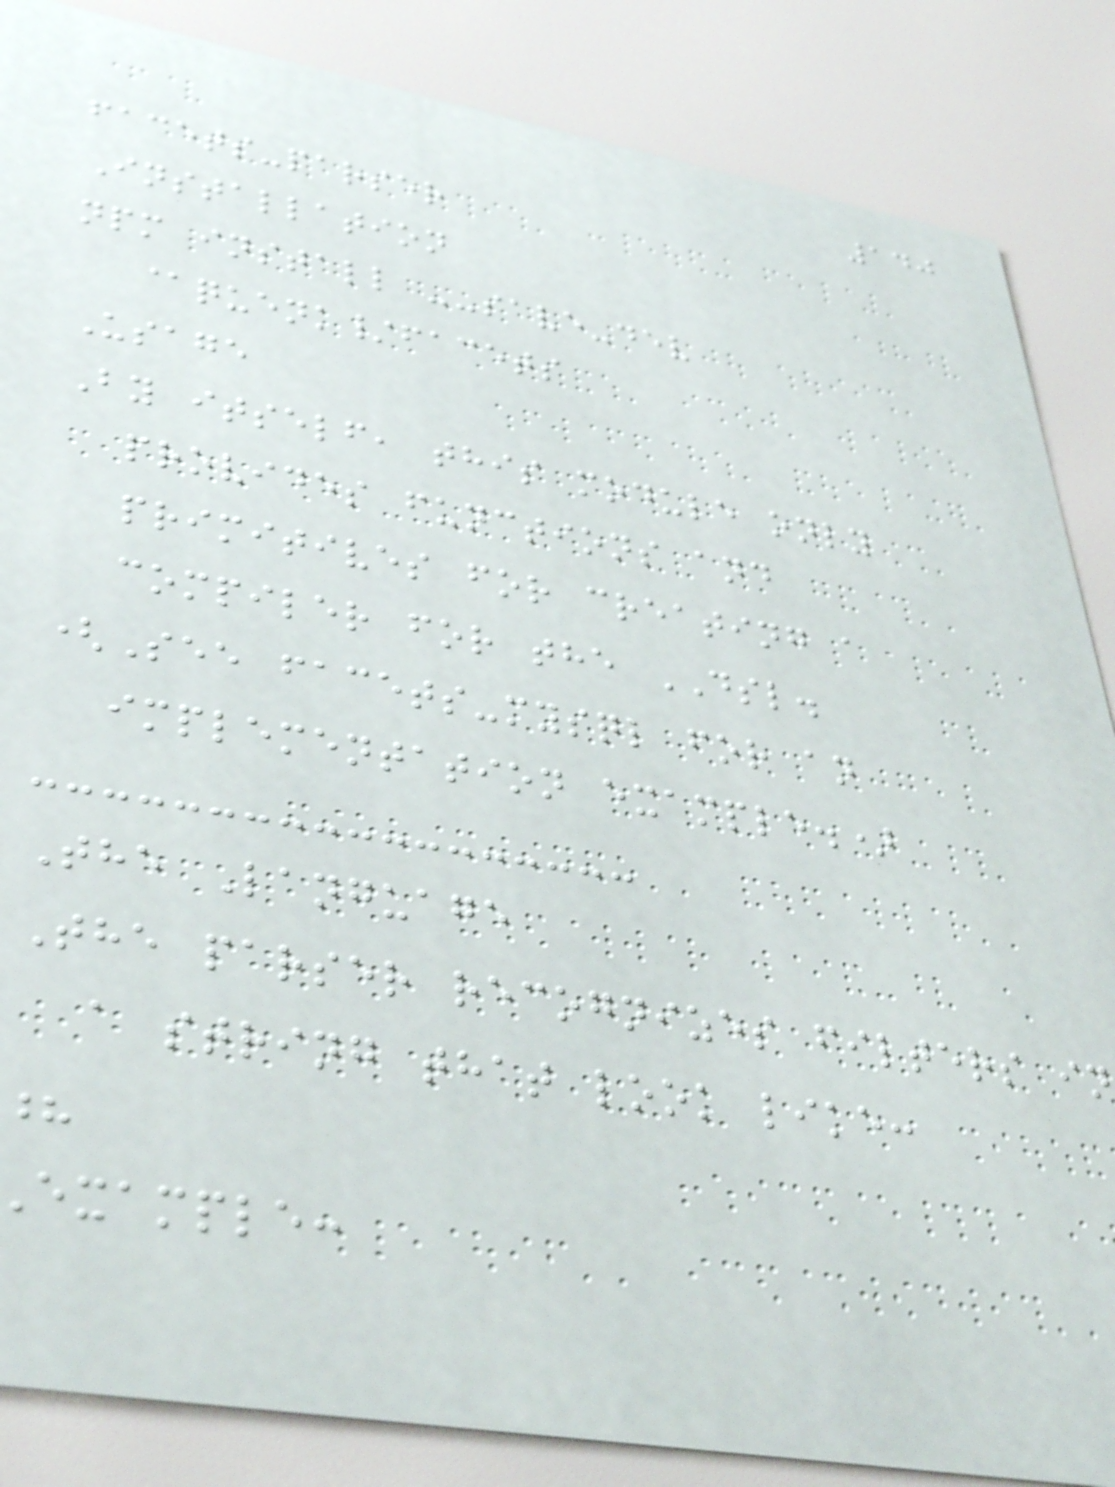140
facets-parser
Installation
npm install --save-dev
@quenk/facets
Usage
By itself, this module only
provides functions and
primitives for creating a
compiler for the DSL.
(See facets-mysql for an
implementation example.)
The Language
The parser recognizes filters in
a string that look like:
?
example:
